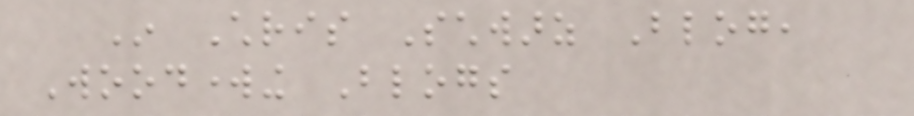In Chris Schwarz Blog,
Woodworking Blogs
